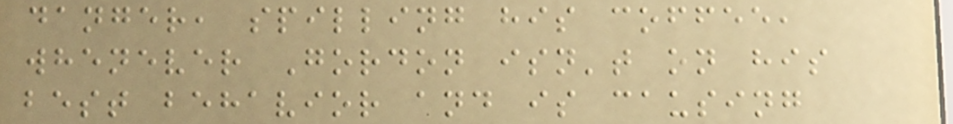danger, spilling his coffee,
whenever Gordon isn't on his
best behavior and is causing
